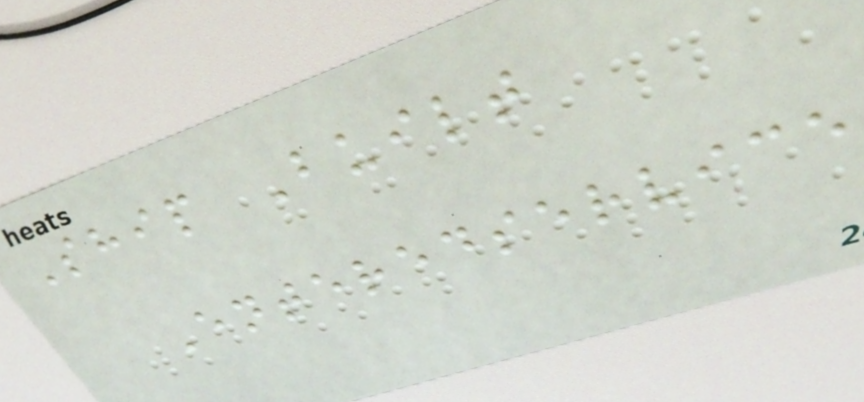Ship Built
Enteredservice
